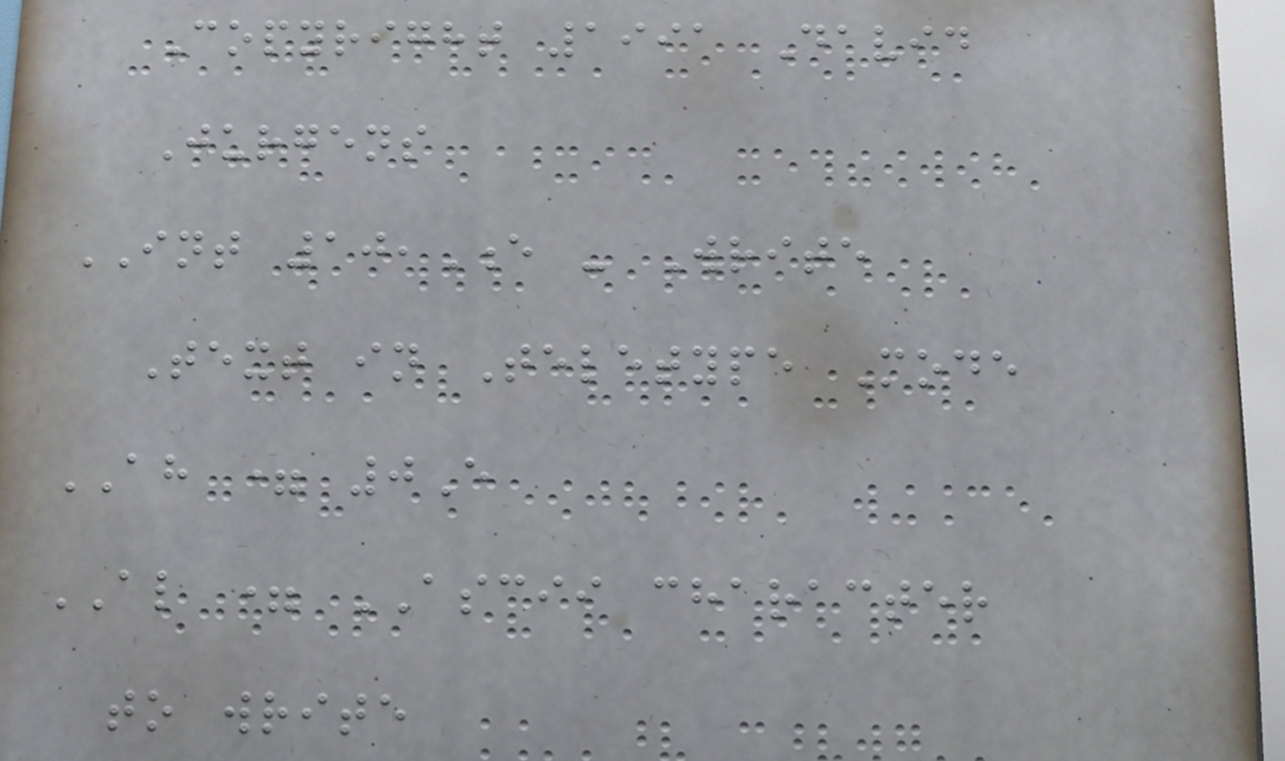Copyright 1991 David
Jurgens
INT 10,E - Write
Text in Teletype Mode
AH = 0E
AL = ASCII character
to write
